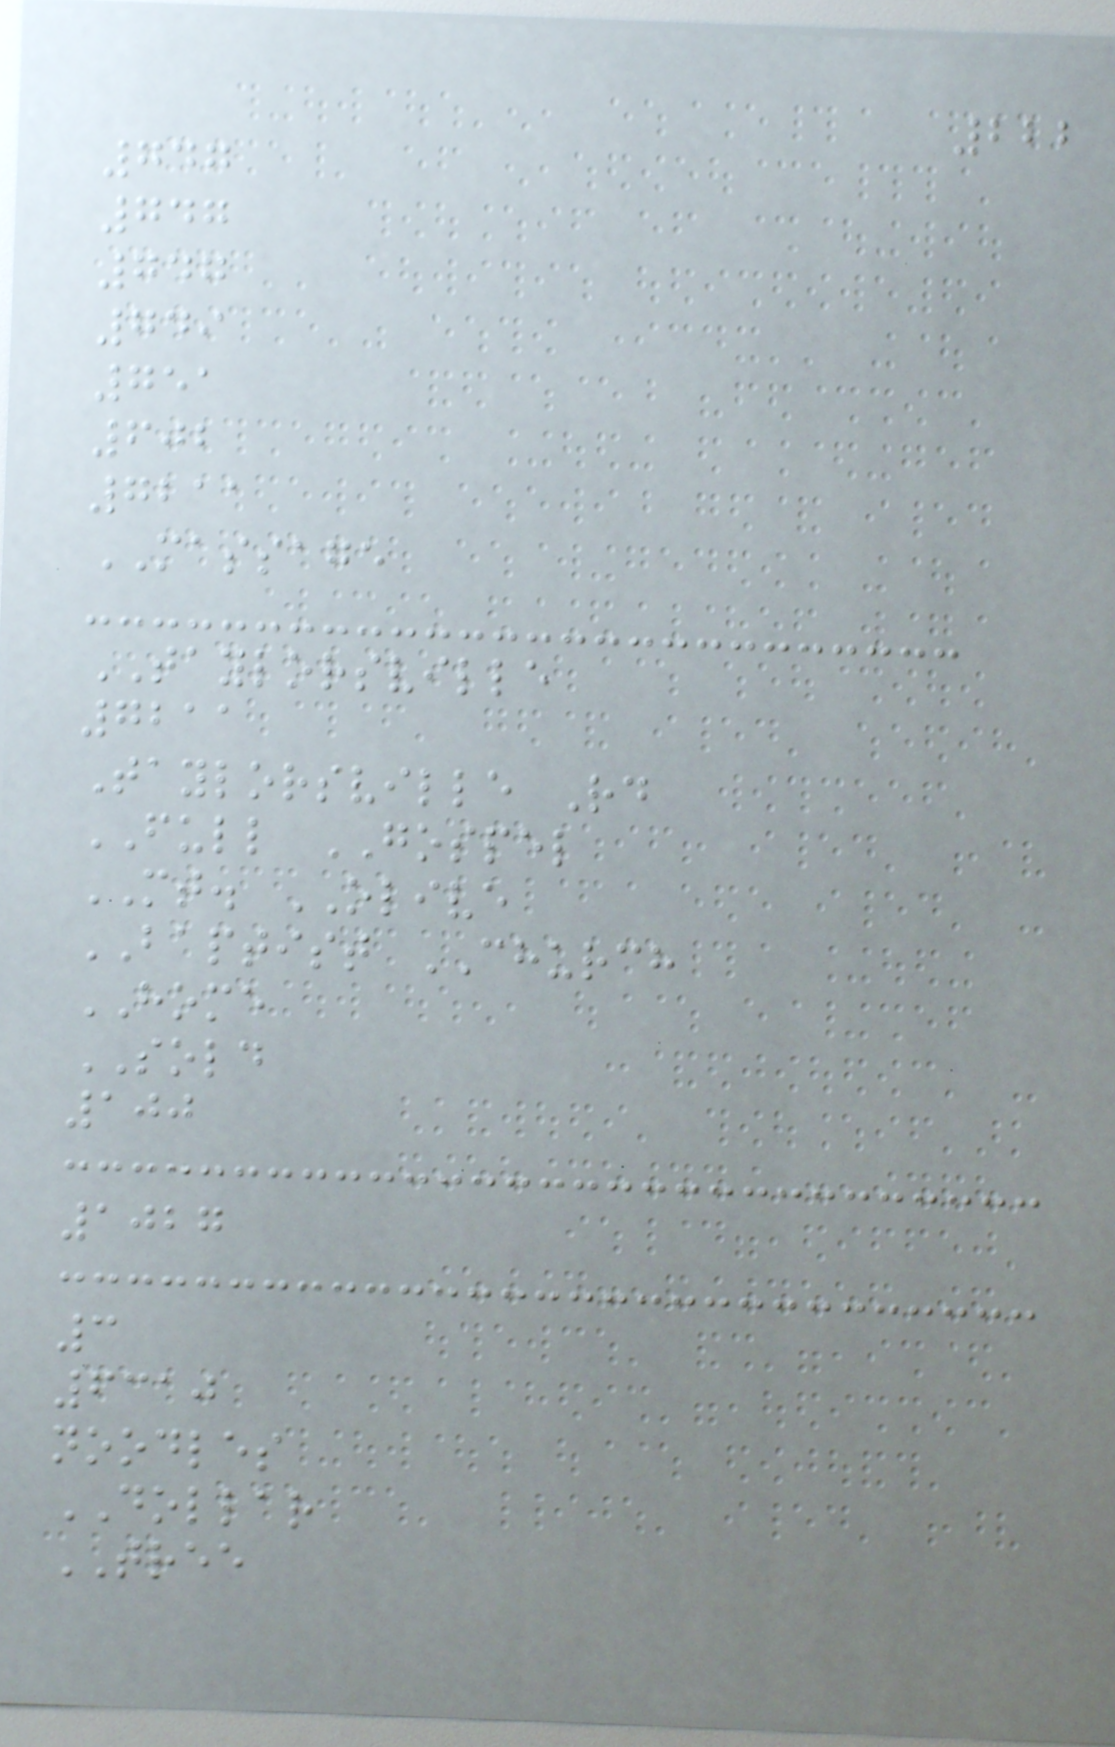222
747
747
747
749
751
602
7211
MASSAGE
TAYLORSVILLE
7211
Taylorsville Rd
FULL GOSPEL
MT. OLIVE
BAPTIST CHURCH
HOME
SOLD
100
1027
3
6310
noodles
DOLLAR
TREE
